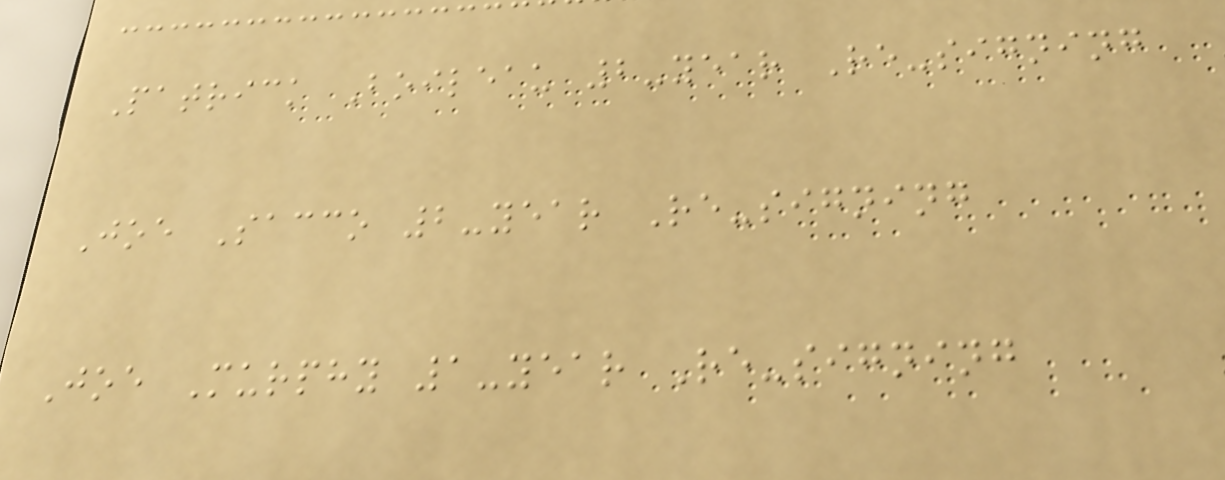Patrick Boileau 2-year Re-signing
Joe Sacco 2-year Re-signing
Joe Murphy 1-year Re-signing
